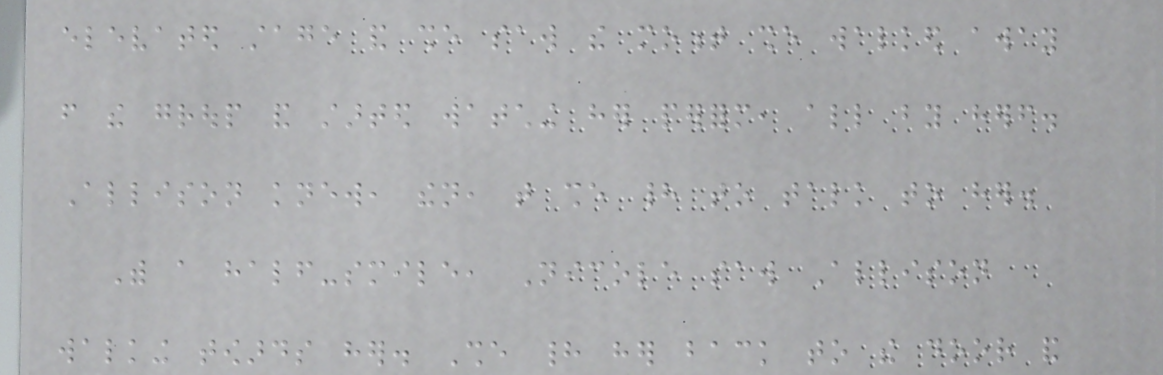elevated stage and she saw the moment she walked away
from the group and started watching her perform, all by herself.
Allison knew, then, that she had to talk to her.
With a half-smile, Nicole saw Allison
walking towards her. She had her back to the door and
